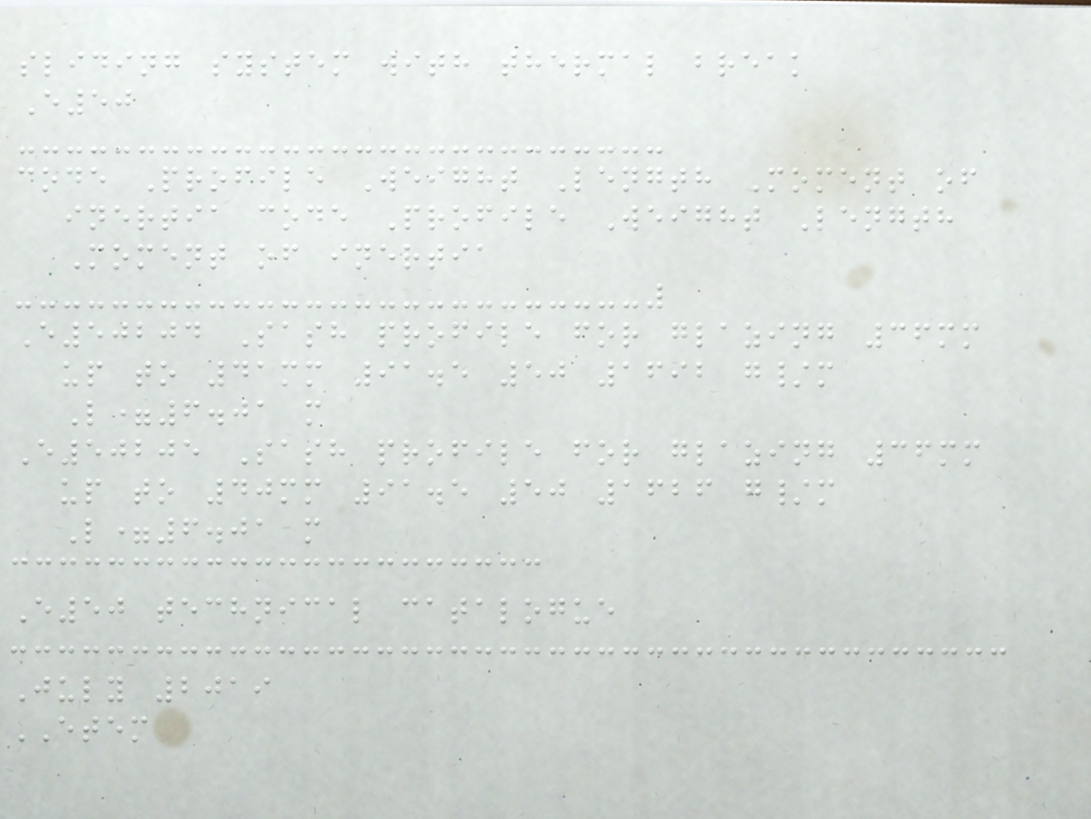sliding system with thermal break
E50
code Profile Weight Length Moment of
inertia code Profile Weight Length
Moment of inertia
E50204 Sash profile for glazing 36mm
up to 41mm 91.5 50 1692 g/m
L=6.01 m
E50205 Sash profile for glazing 36mm
up to 40mm 91.5 50 1626 g/m
L=6.01 m
E50 technical catalogue
July 2019
ETEM
